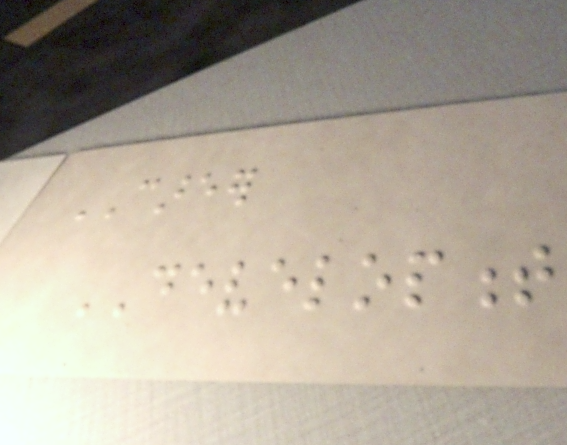CAREER
DEVELOPMENT
